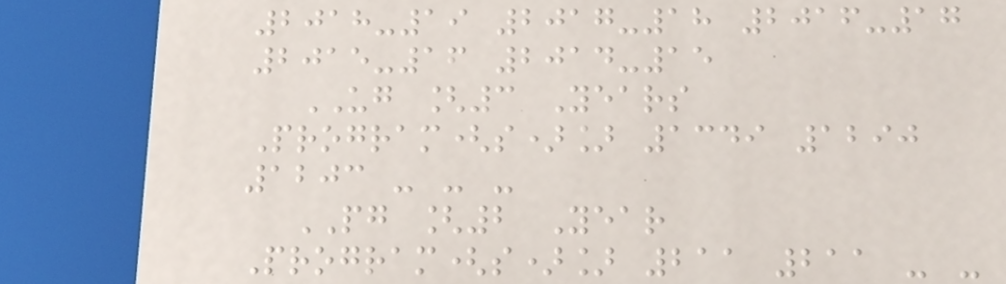2018-19 2017-18 2016-17
2015-16 2014-15
UG [3 Years
Program(s)] 1349 1290
1203 - - -
PG [2 Year
Program(s)] 211 211 - -
